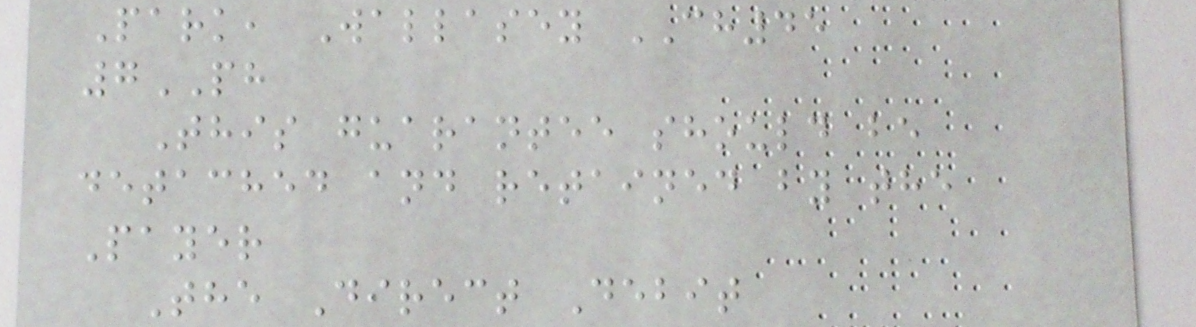Park, Wallasey CH45
7PH
This guarantee should be
detached and retained by the
Payer
The Direct Debit
